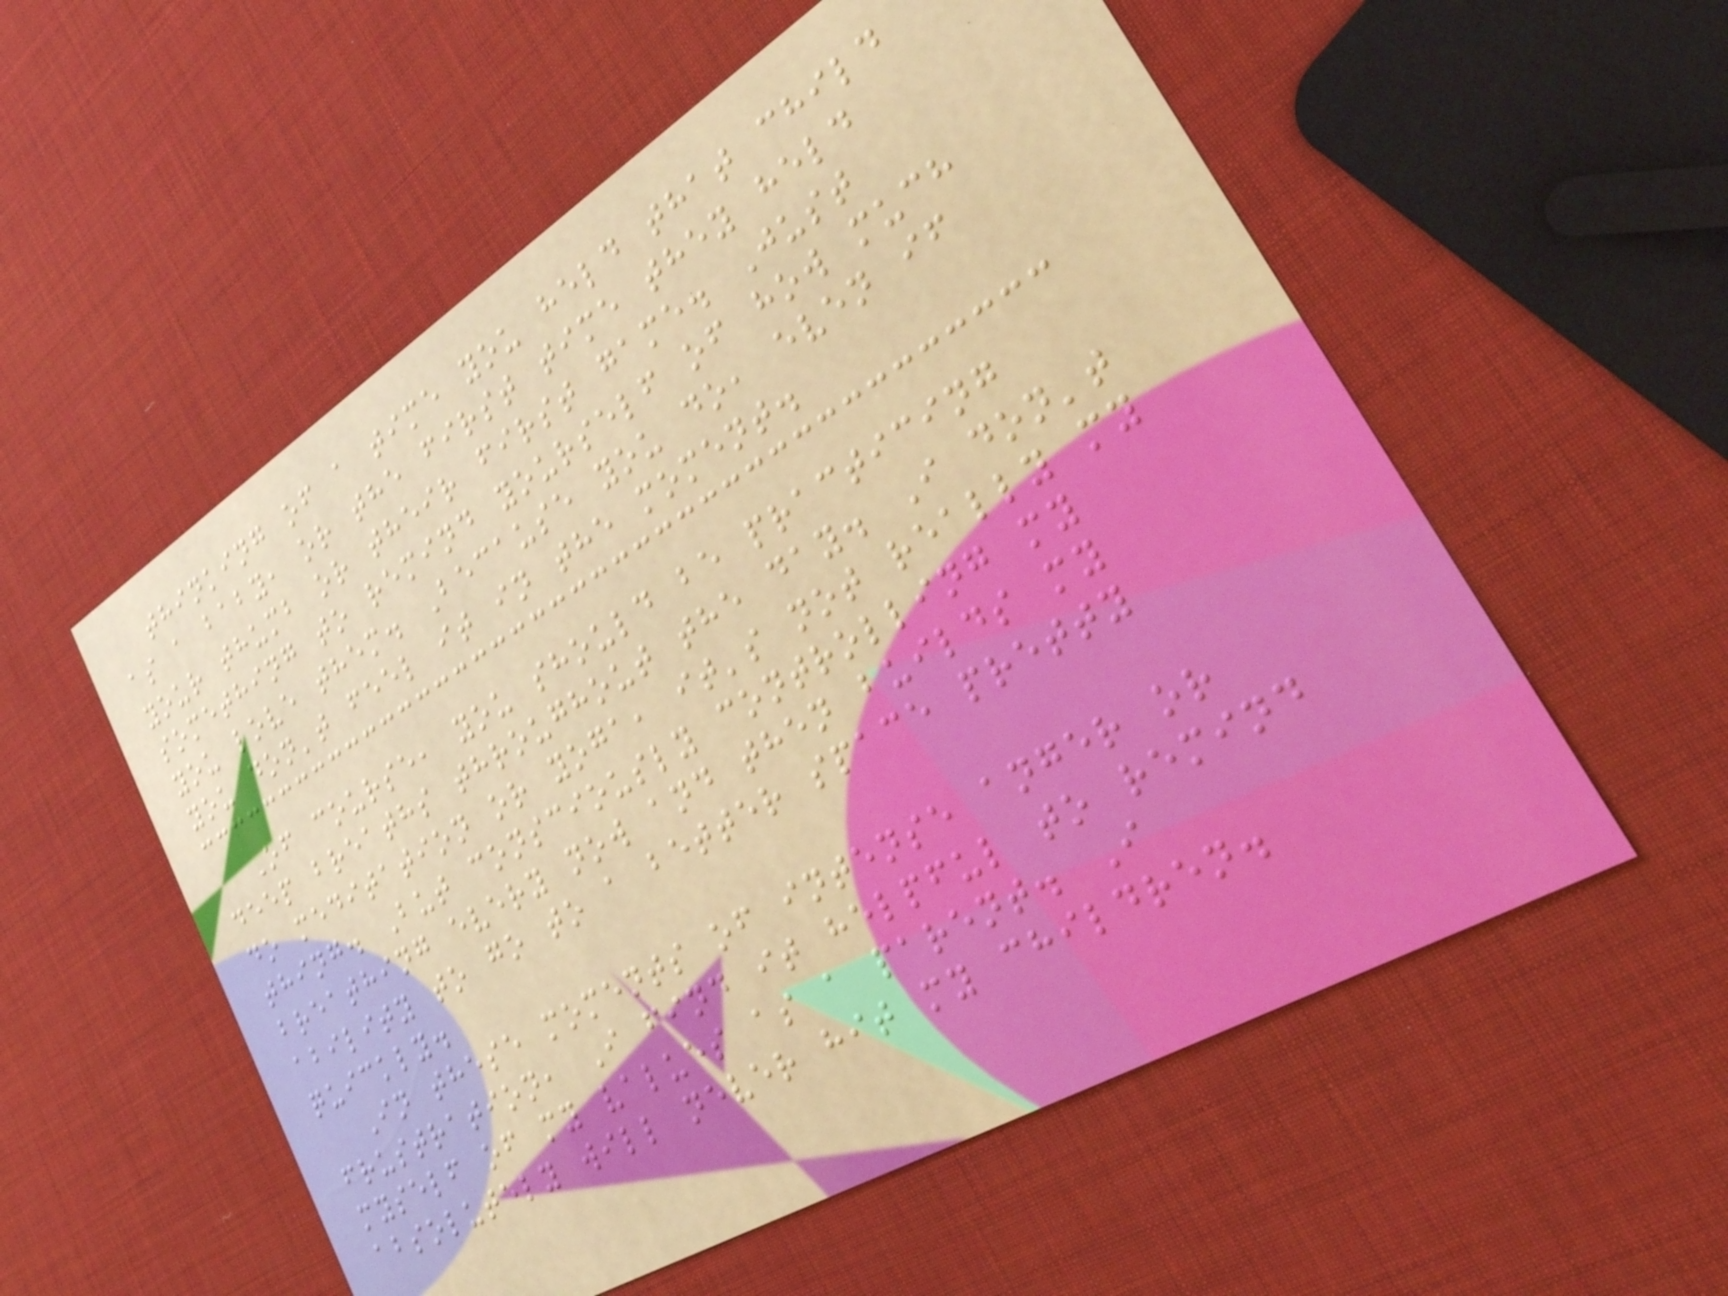thinking of a time you held that child
as a baby, or the first time they held
your thumb or their first game. Just
something to remind yourself of how much
you love them. Because you do, even if
you don't feel it in the moment.
Of course, you should be practicing
deep breaths throughout the day. I don't
do meditation or yoga, it's not really my
thing. But consciously controlling my
breathing every now and then builds my
ability to go to a better space pretty
quickly.
In these moments of intense anger or
frustration, I find it helpful to remind
myself of my values as a parent. I
absolutely will never hit my children.
